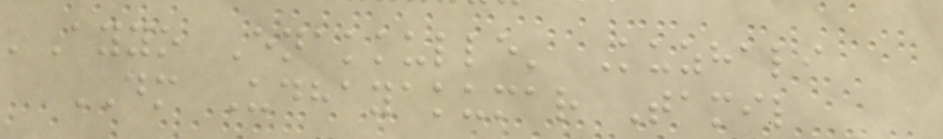'Ayyo Enakkulle' Kuzhali
DM Udhayakumar Tamil
